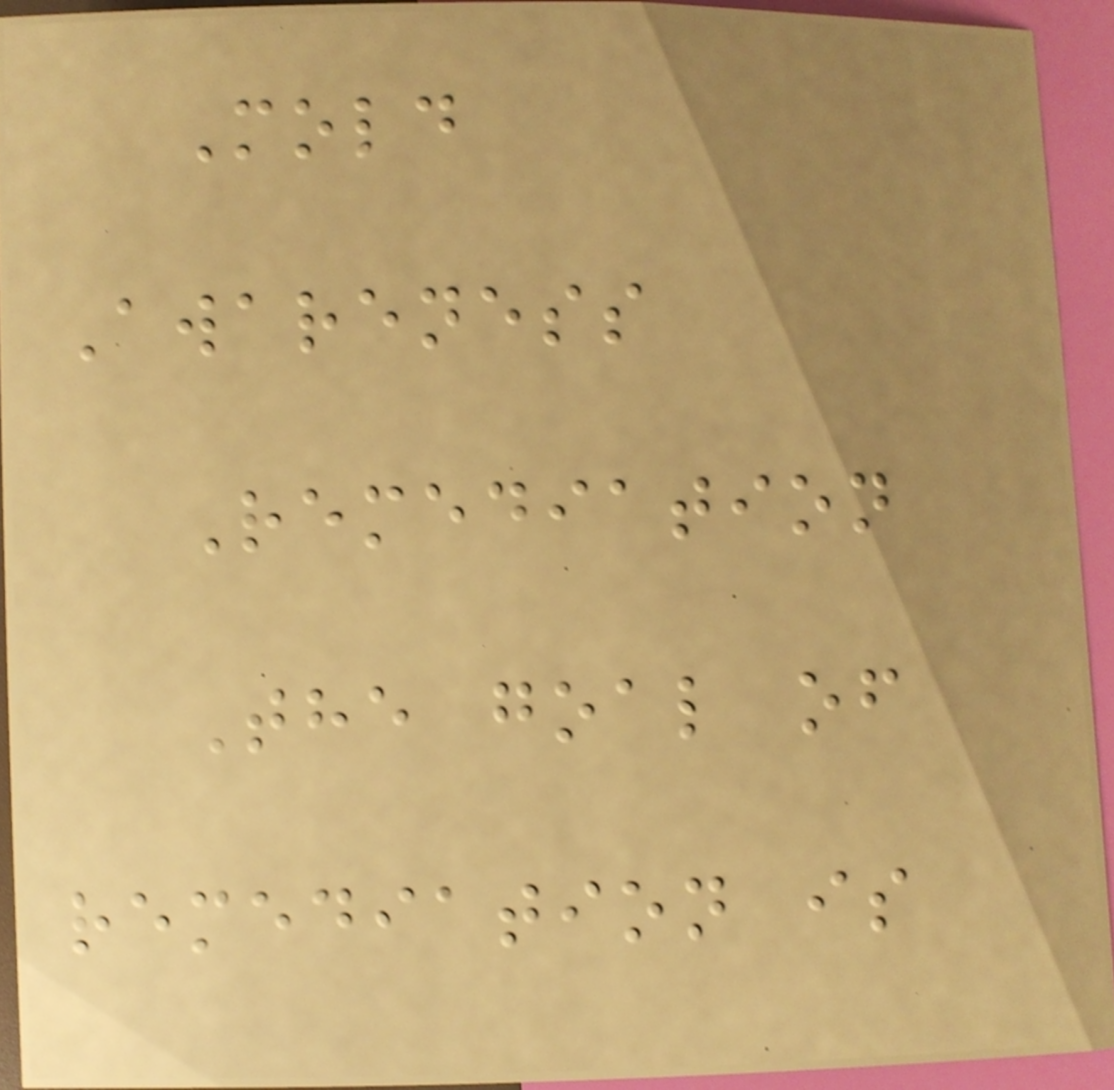Mold
Awareness
Remediation
The goal of
remediation is
